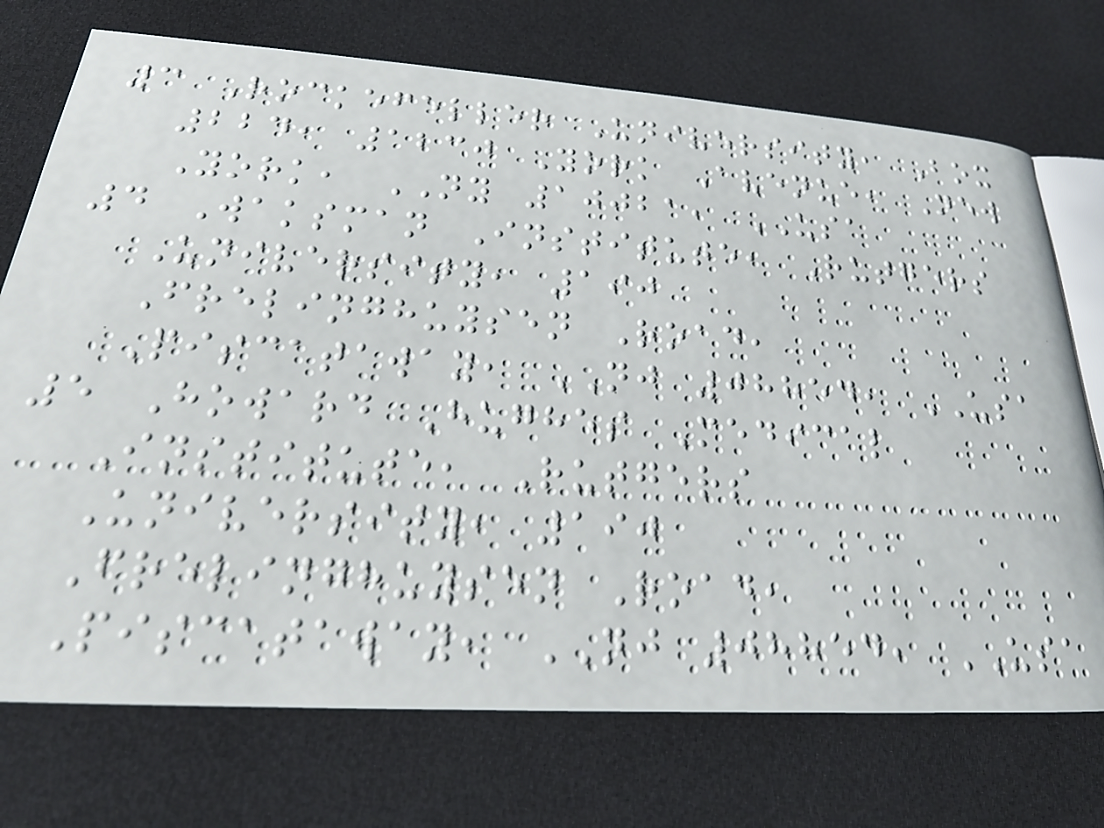3 Rockefeller University, Box
224, 1230 York Avenue, New
York, NY 10021, USA
4 Waksman Institute, Rutgers
University, 190
Frelinghuysen Road,
Piscataway, NJ 08854, USA
5 Howard Hughes Medical
Institute, Rutgers
University, 190
Frelinghuysen Road,
Piscataway, NJ 08854, USA
